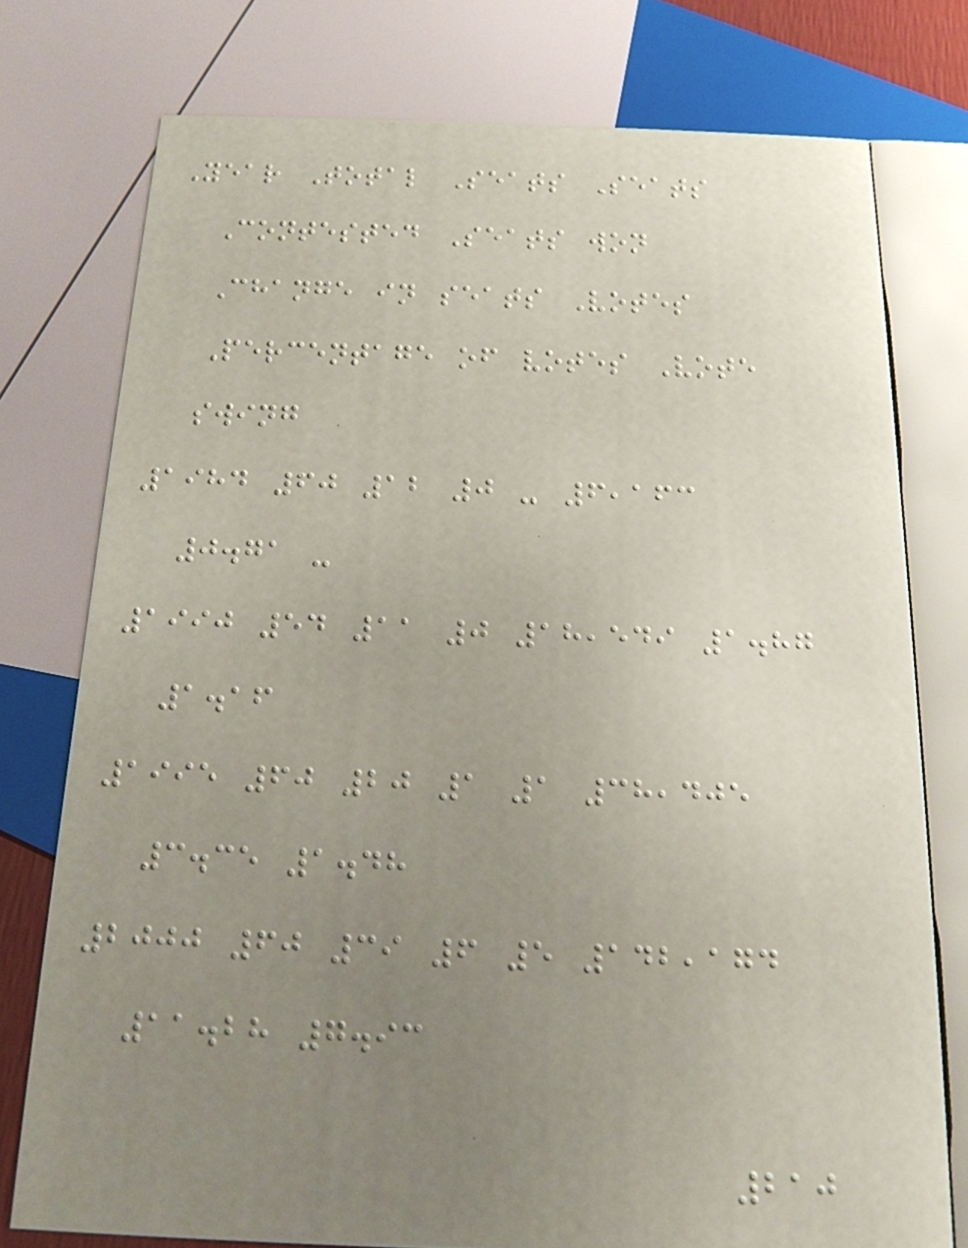Year Total Seats Seats
Contested Seats won
Change in seats Votes
Percentage of votes Vote
swing
1984 60 12 0 - 6,163
0.71 -
1990 54 11 0 18,549 1.87
1.16
1995 60 20 1 1 38,405
3.35 1.48
2000 60 39 6 5 142,174
11.28 7.93
210
